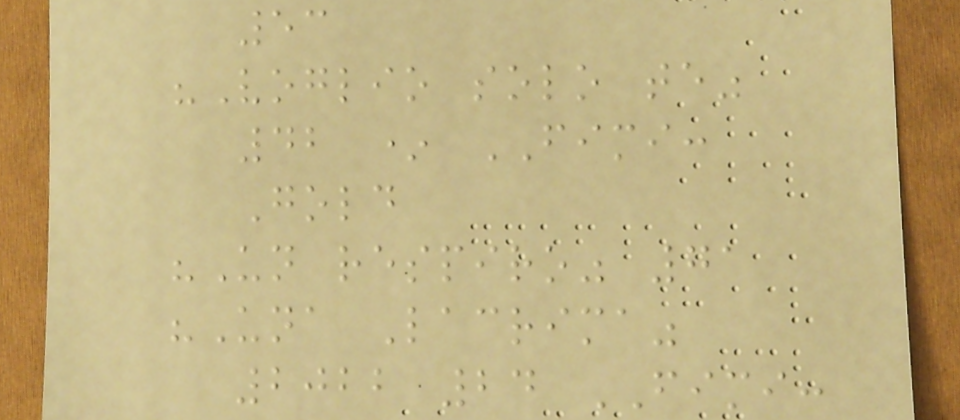53
"Voglio solo te"
42 * FIMI:
Gold
"Un respiro" 71
"Una Lacrima"
2022 24 FIMI:
